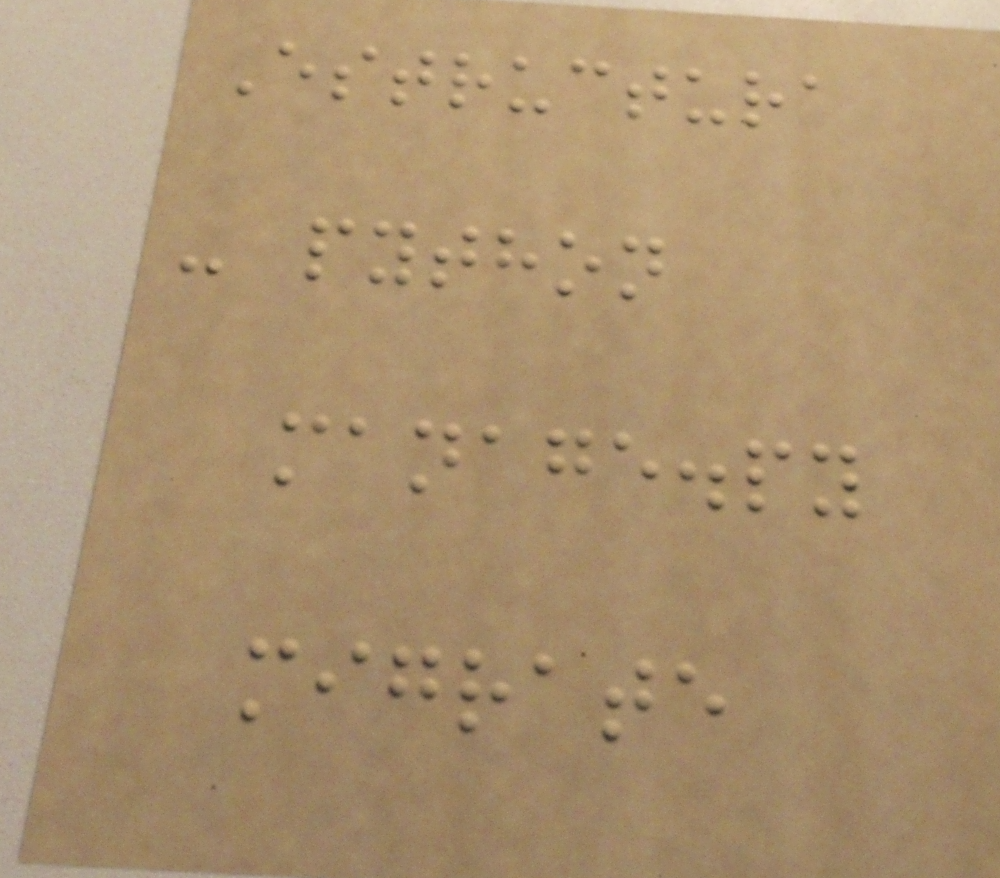Estructura
- python
manage.py
migrate
